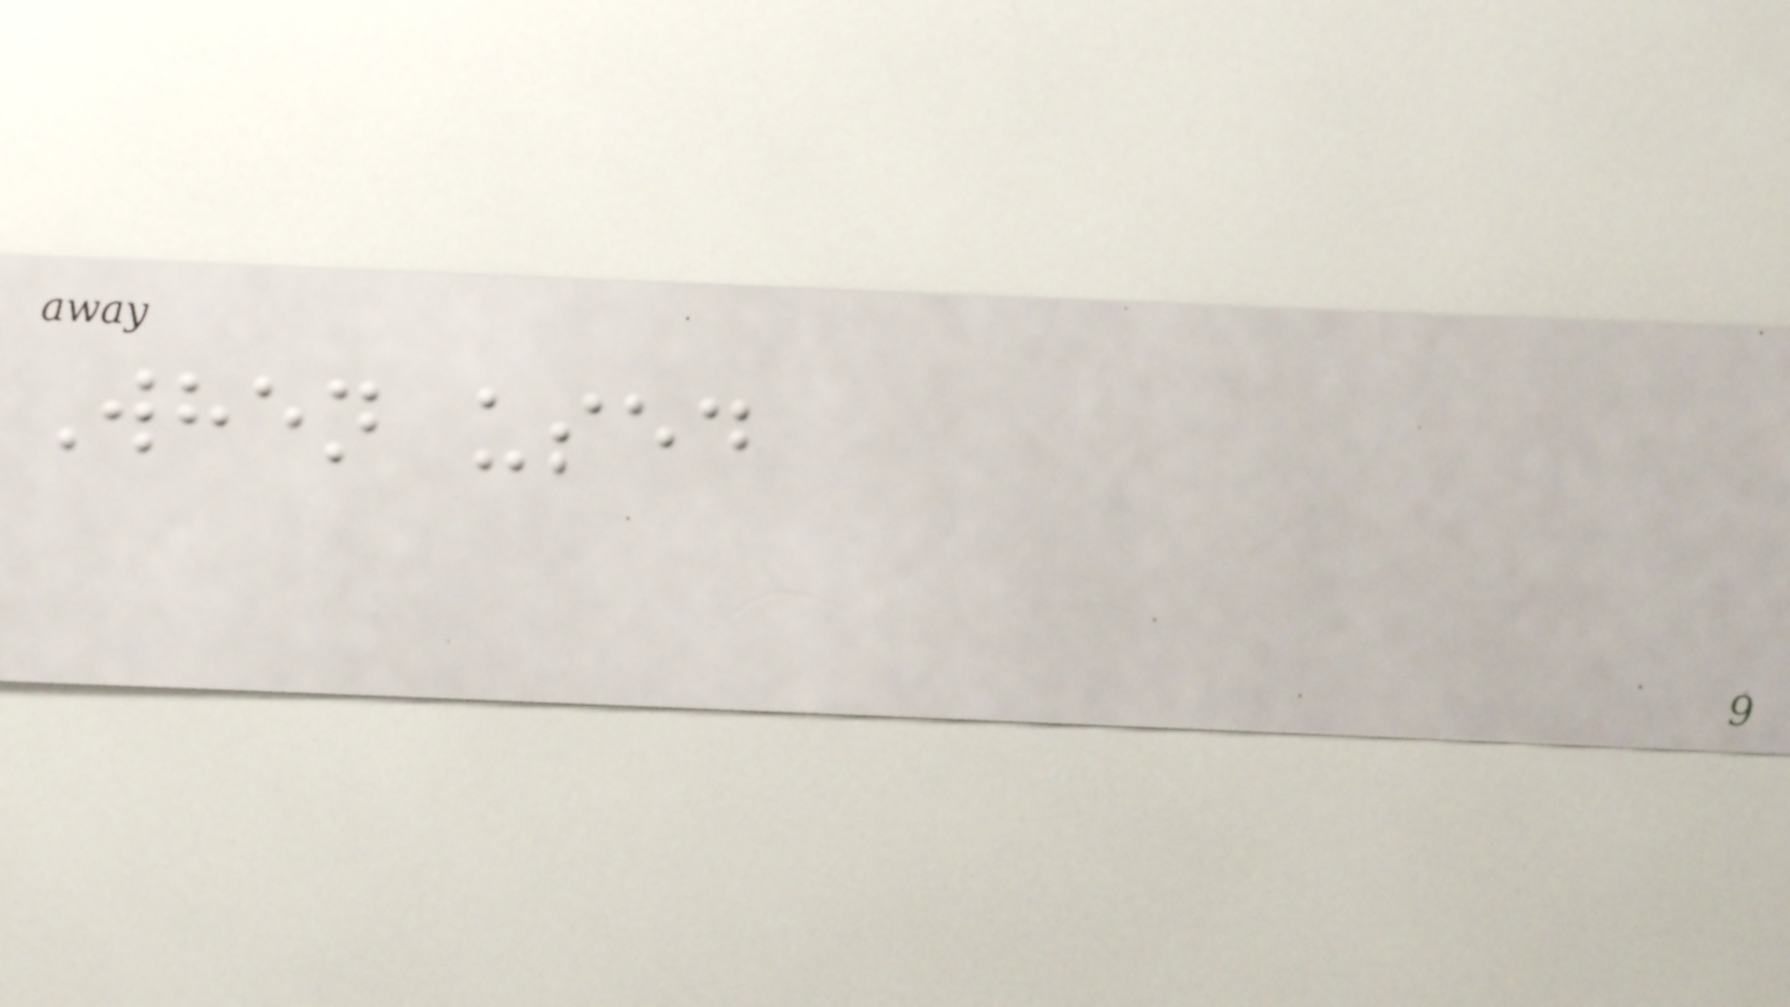When used
